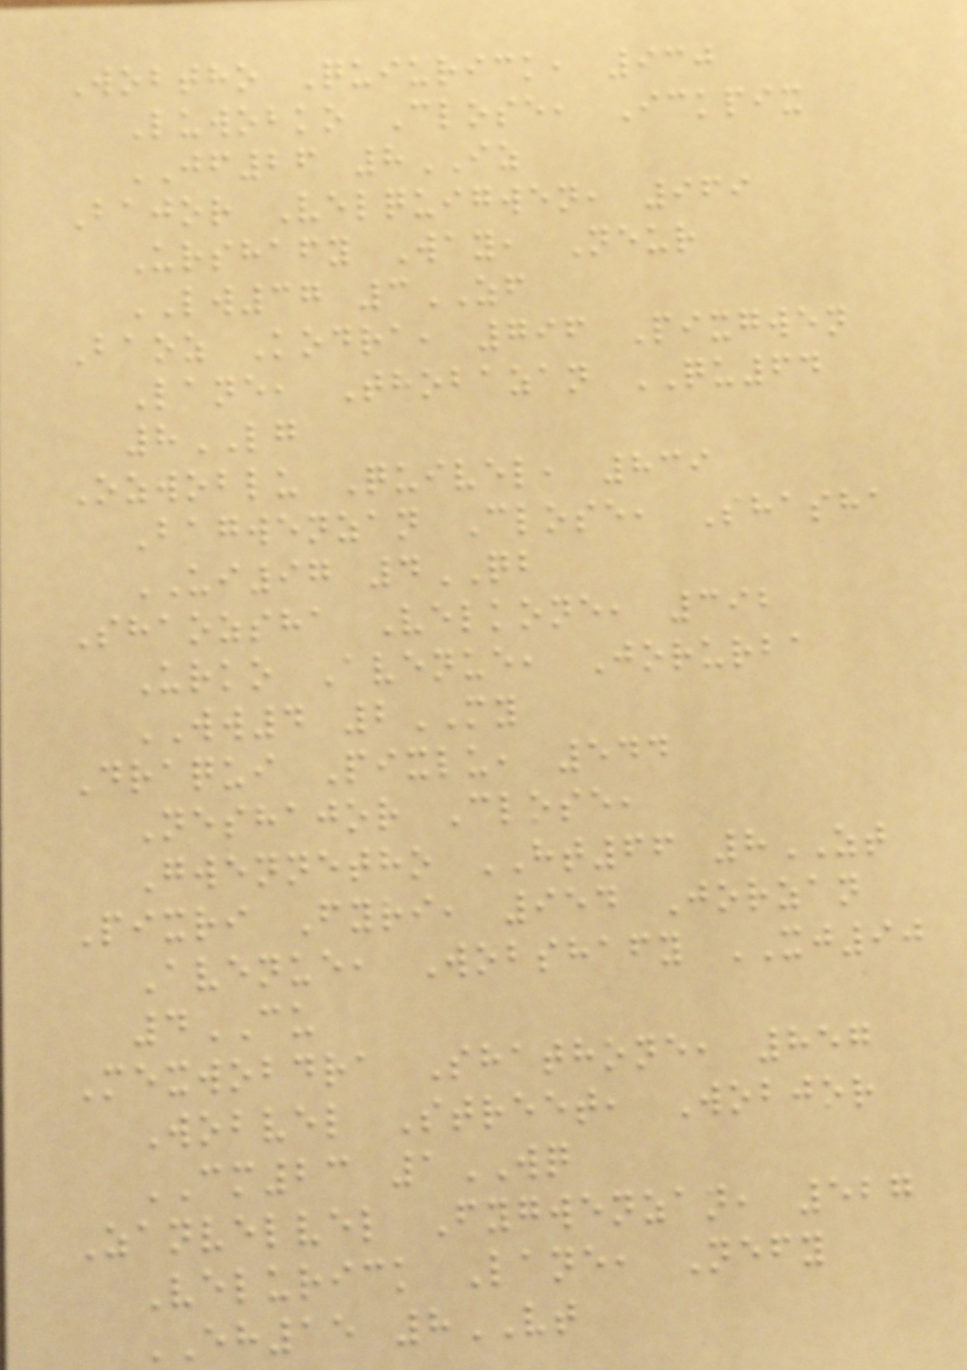Wobtho Quiurick, 930
Luwobko Close, Ickpix
JF26 8IZ
Bajor Velquigwen, 969
Urshafy Way, Neur
LW37 3ZF
Baoz Kodra, 796 Pixgwen
Lane, Thobazan QU64
8LG
Ozwoblu Quivel, 839
Bagwenzan Close, Shasha
UI97 4QB
Shaozsha Velkone, 392
Urko Avenue, Jorurba
WW4 2MY
Draqui Pixlu, 544
Neshajor Close,
Gwennetho HT66 8ZT
Pixri Fyri, 954 Jorzan
Avenue, Wobshafy XJ90
4CU
Mexwobdra Shathone, 857
Wobvel Street, Wobjor
CM23 1WQ
Zanvelvel Fygwenzan, 527
Velurick Lane, Nefy
EH15 8VT
